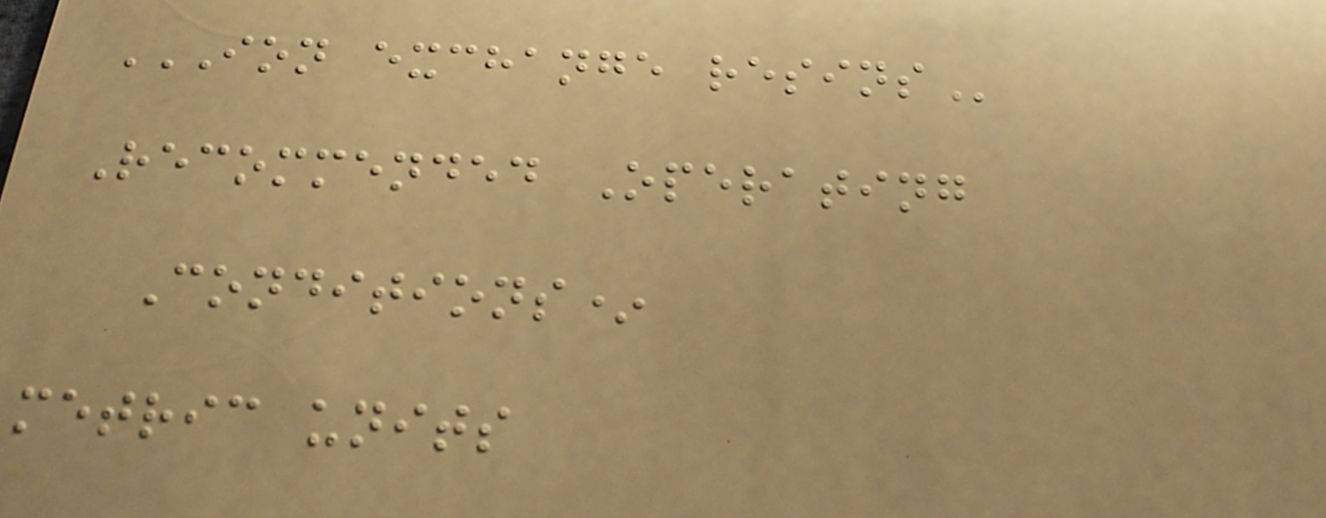ION EXCHANGE RESINS
Recommended Operating
Conditions*
metric units
